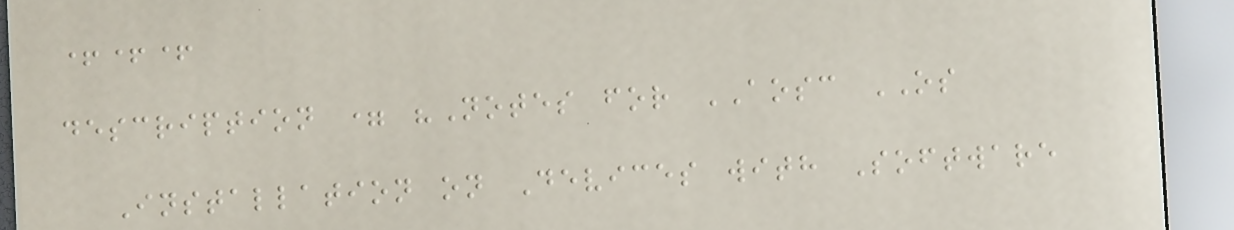+++
description = "Notes for AOSC OS
Installation on Devices with Software
